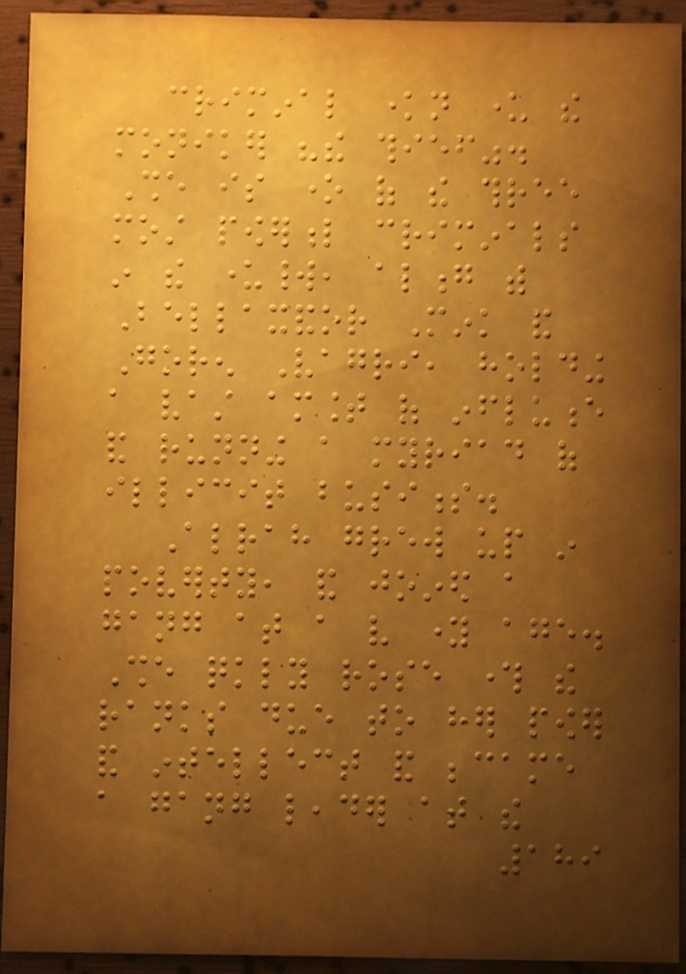criminal known under the
moniker "the thief".
She is one of the three
most powerful criminals
in the underworld, along with
Bellaxandor Mink and
Goren Vagri, holding
a vast amount of influence
and running a myriad of
illicit business.
Alrah grew up in
poverty, and joined a
gang at a very young age.
She quickly rose through the
ranks due to her power
and intellect and became
a gang leader at the
189
